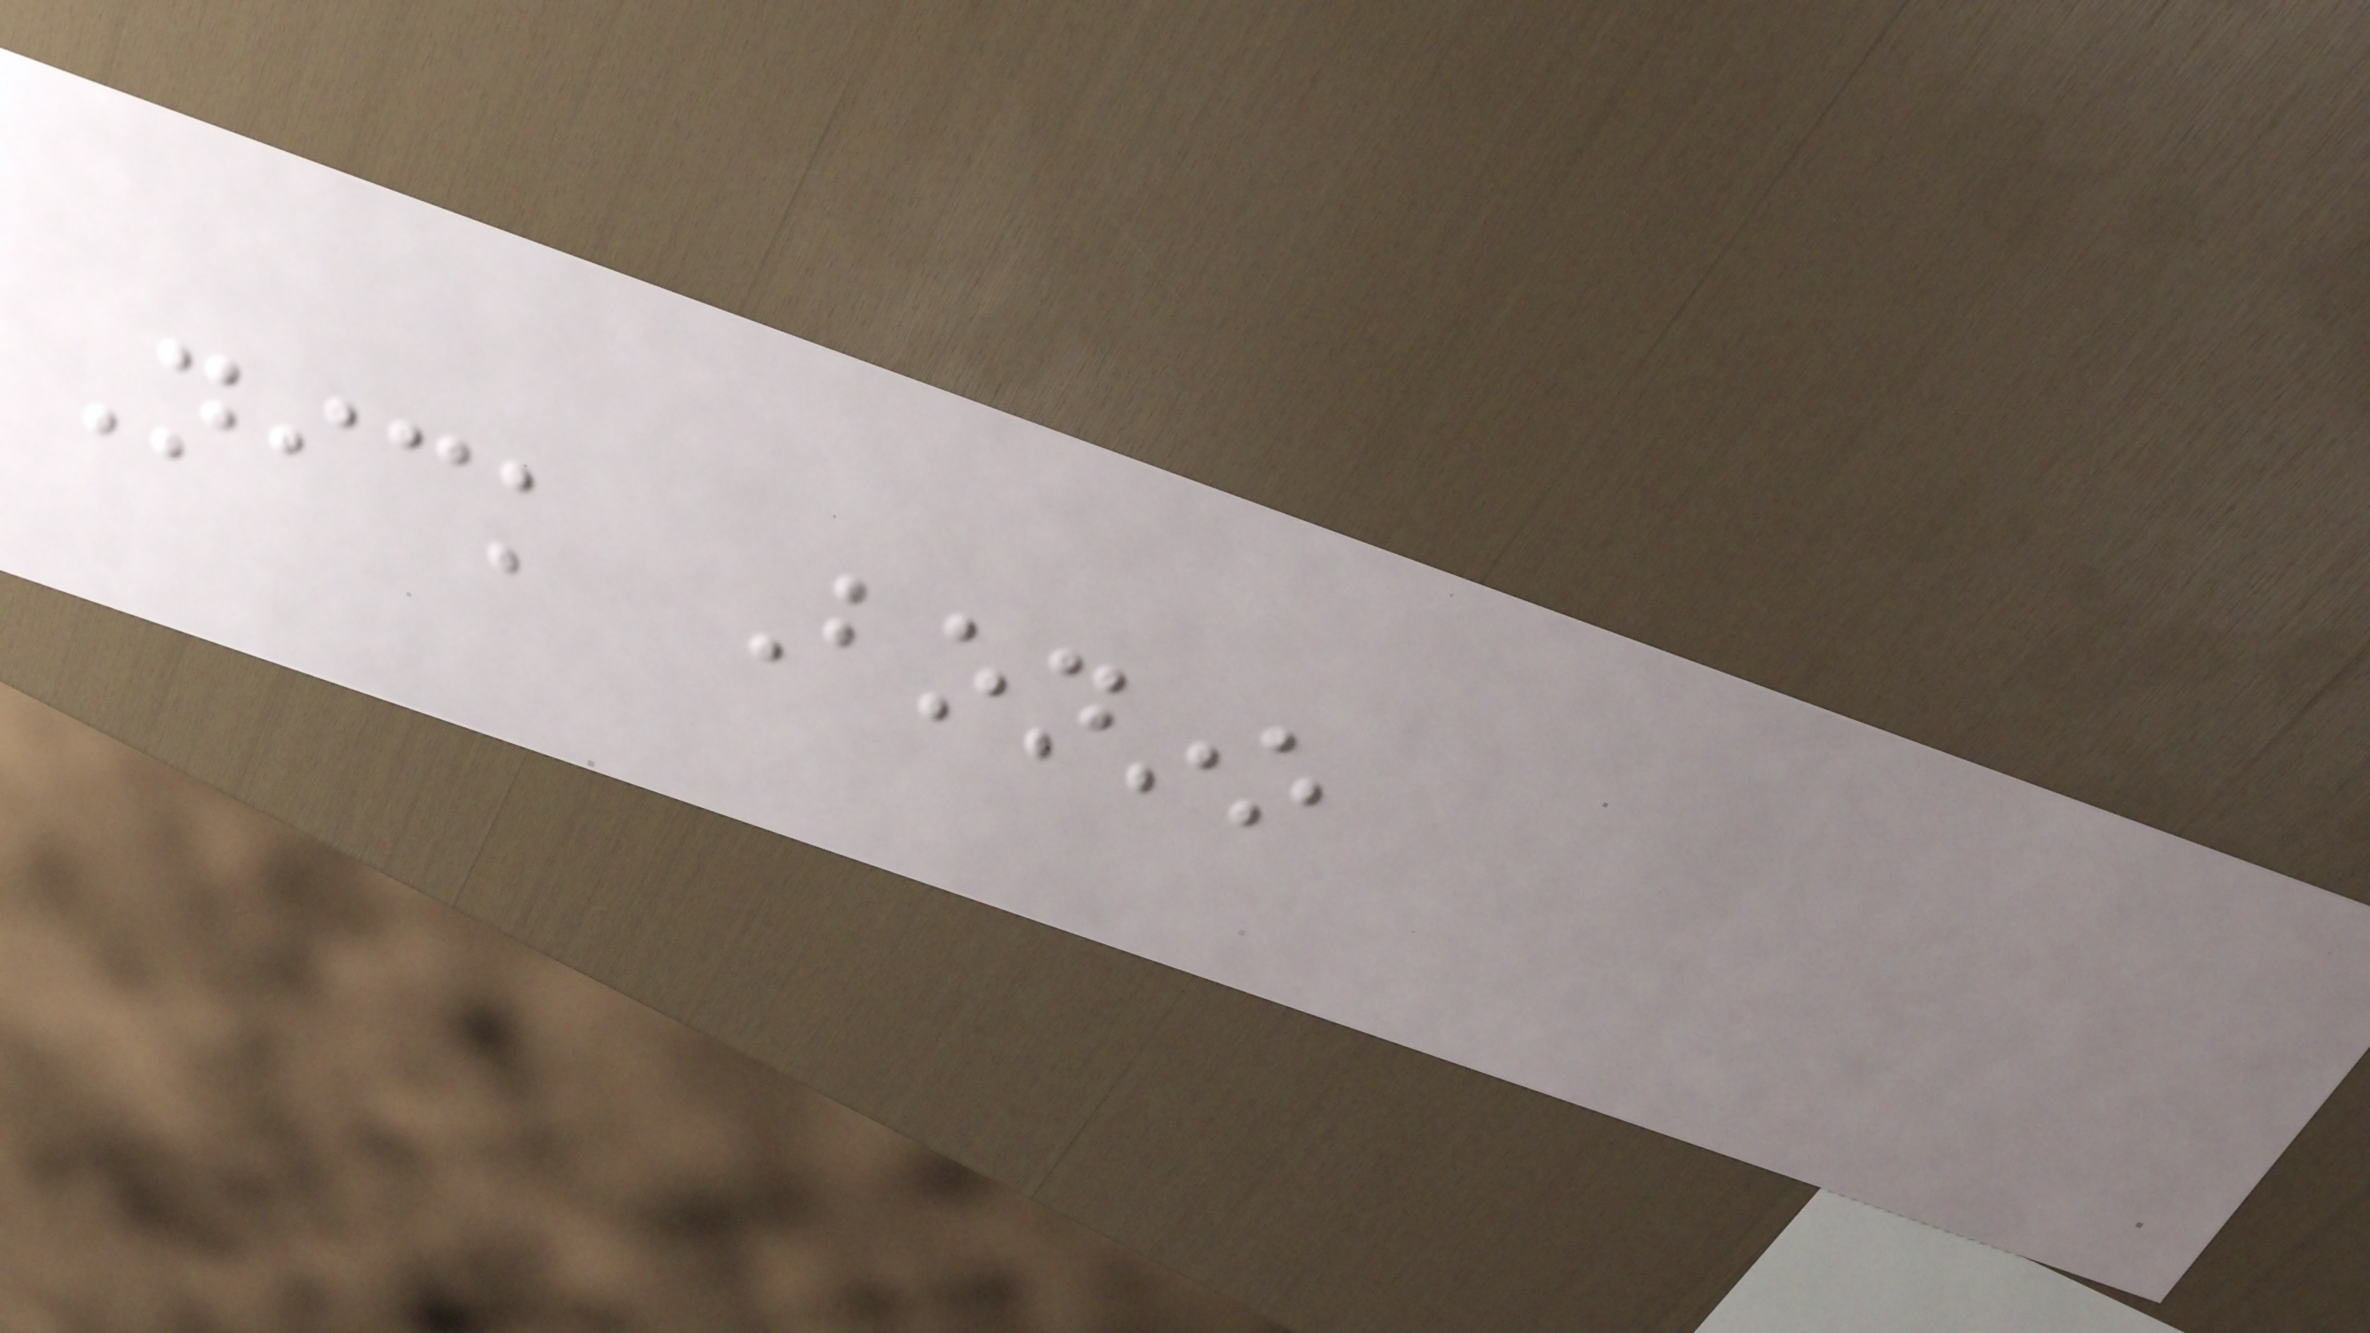Nick Bonino
